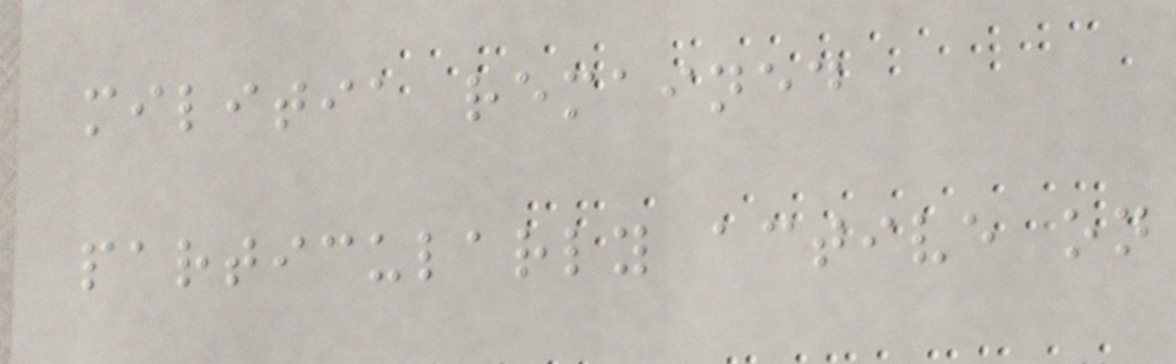militia remained
particularly active on
